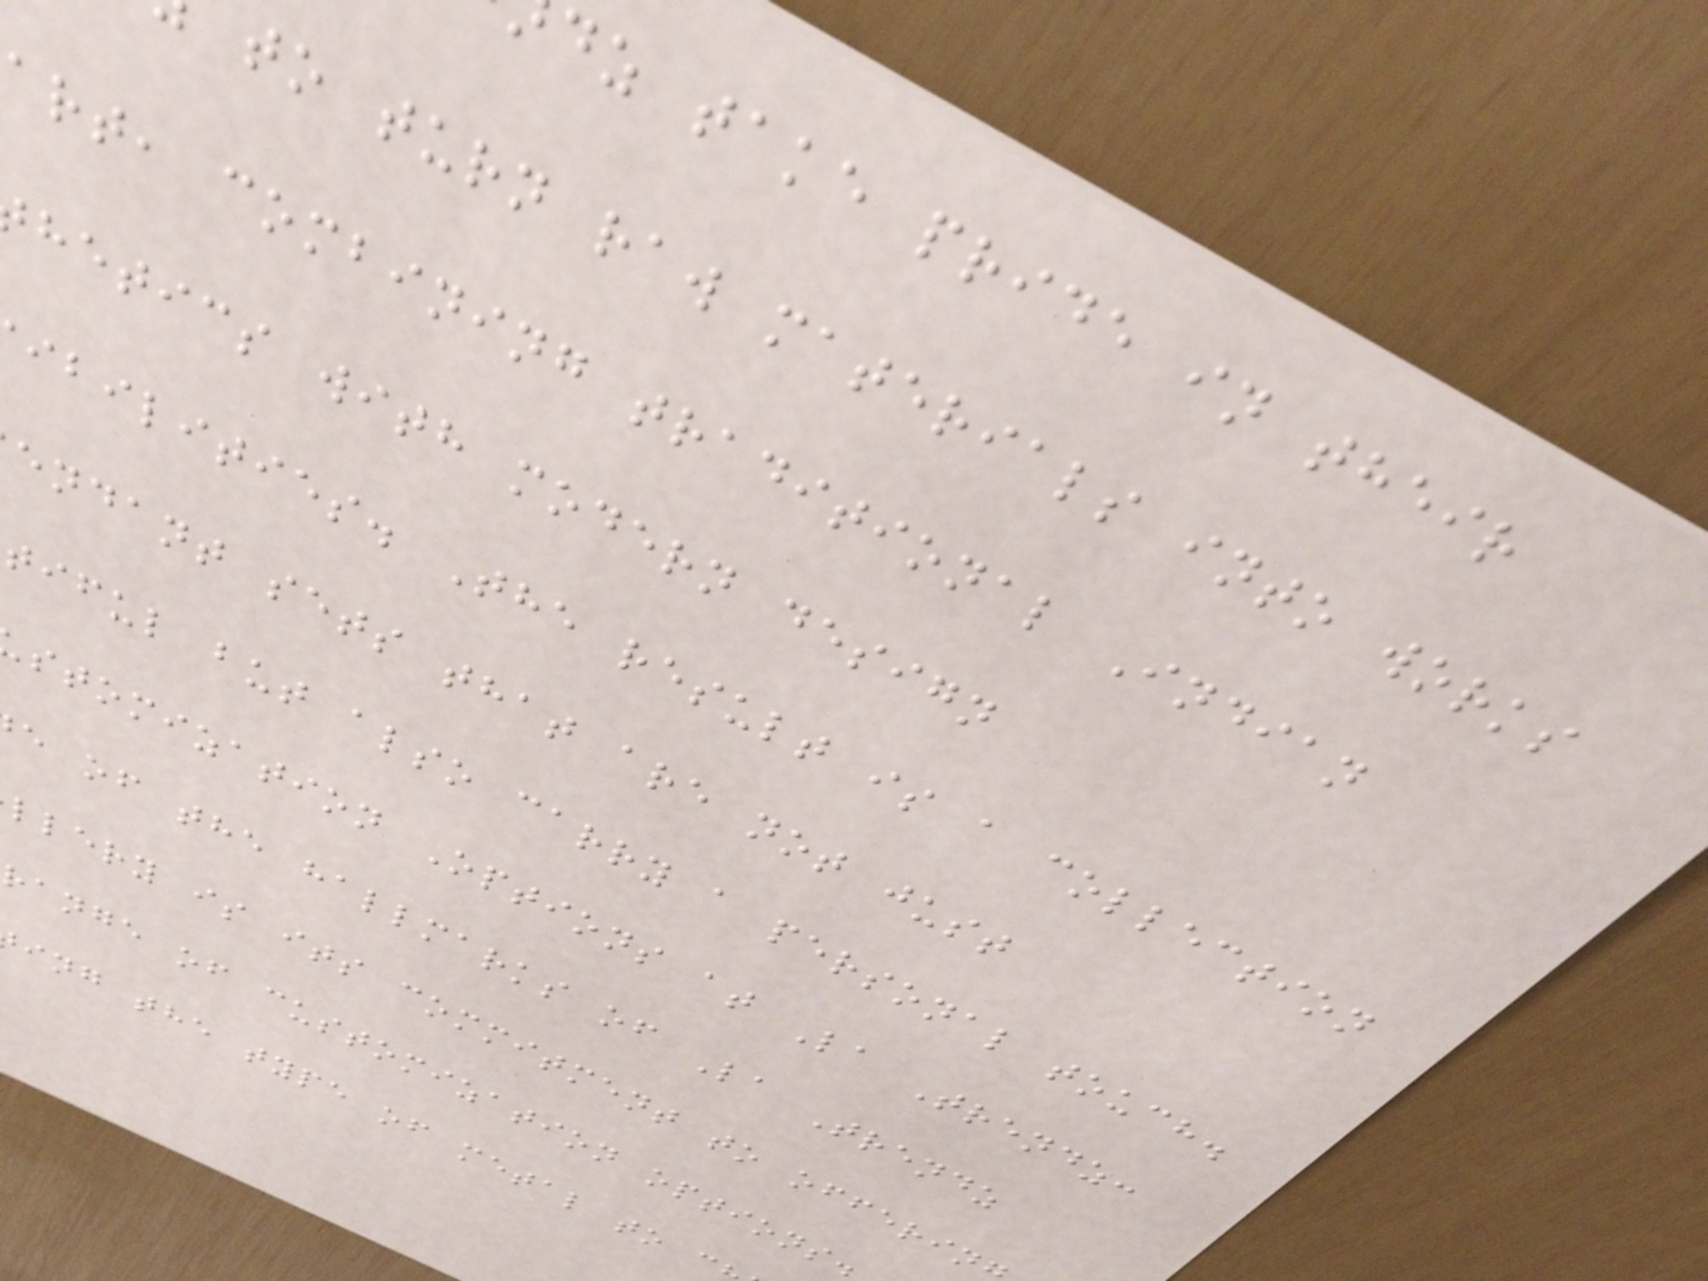dz take pride in their
to turn raw materials into works
art, combining traditional Indian
hetics with modern design
ibilities. The result is a collection
endant sets that are not just
tiful but also carry a personal touch.
stomization Options at La Trendz:
e of the hallmarks of La Trendz
llery is its commitment to offerin
range of customization options.
ing the type of metal to c
